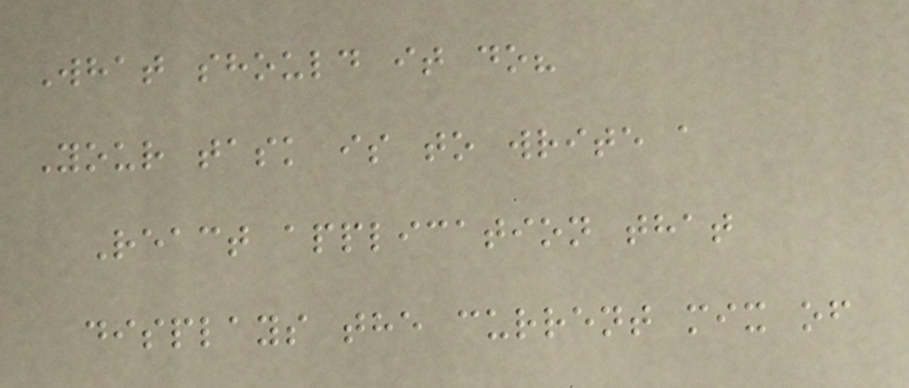What should it do?
Your task is to write a
React application that
displays the current mix of
